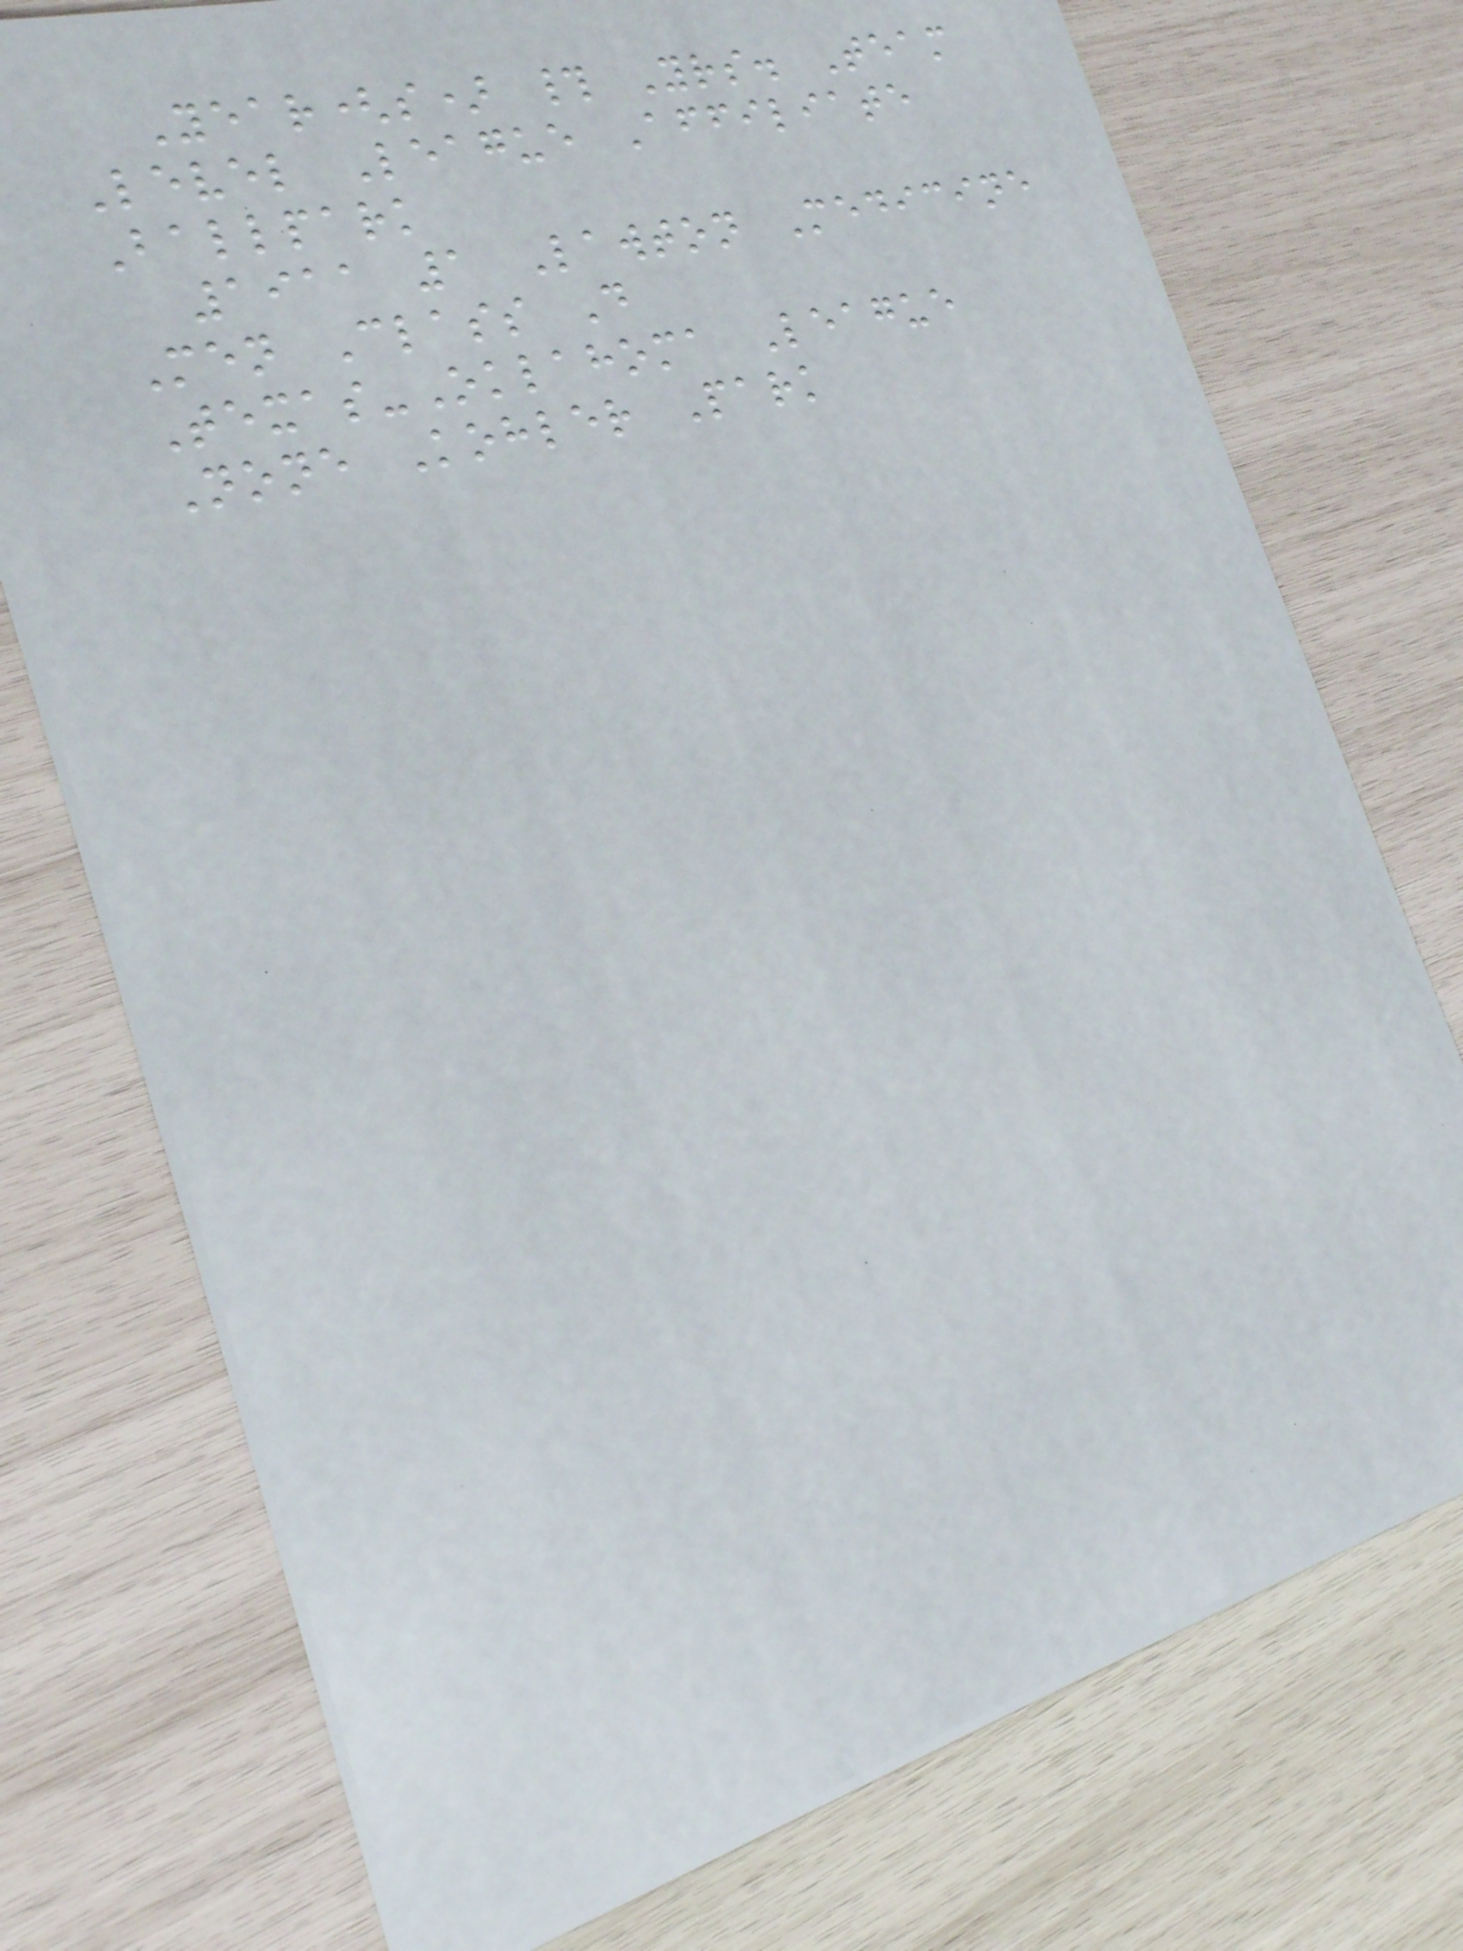Year(s) # Yrs. Team
Level League Affiliate
Ballpark
1911 1 Lawton Medicine
Men Class D
Texas-Oklahoma League
None Kohler Park
